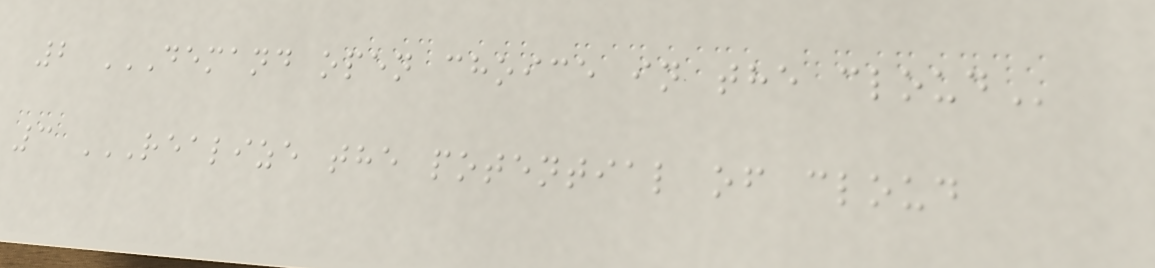2 DEMAND OPEN CHOICE IN THE CLOUD
3 REALIZE THE POTENTIAL OF CLOUD
